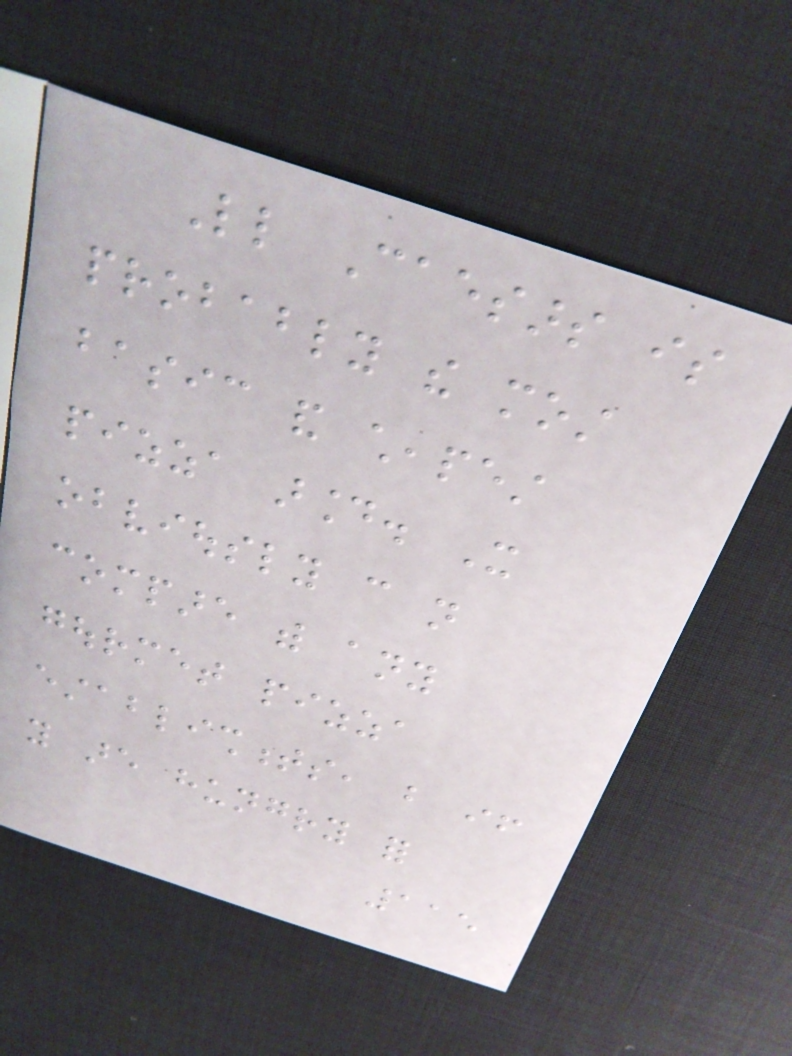Little Caesars is
probably the most
basic and cheapest
pizza around. It
obviously can not
compare with any
gourmet pizza
establishments, but if
you are hungry for
115
